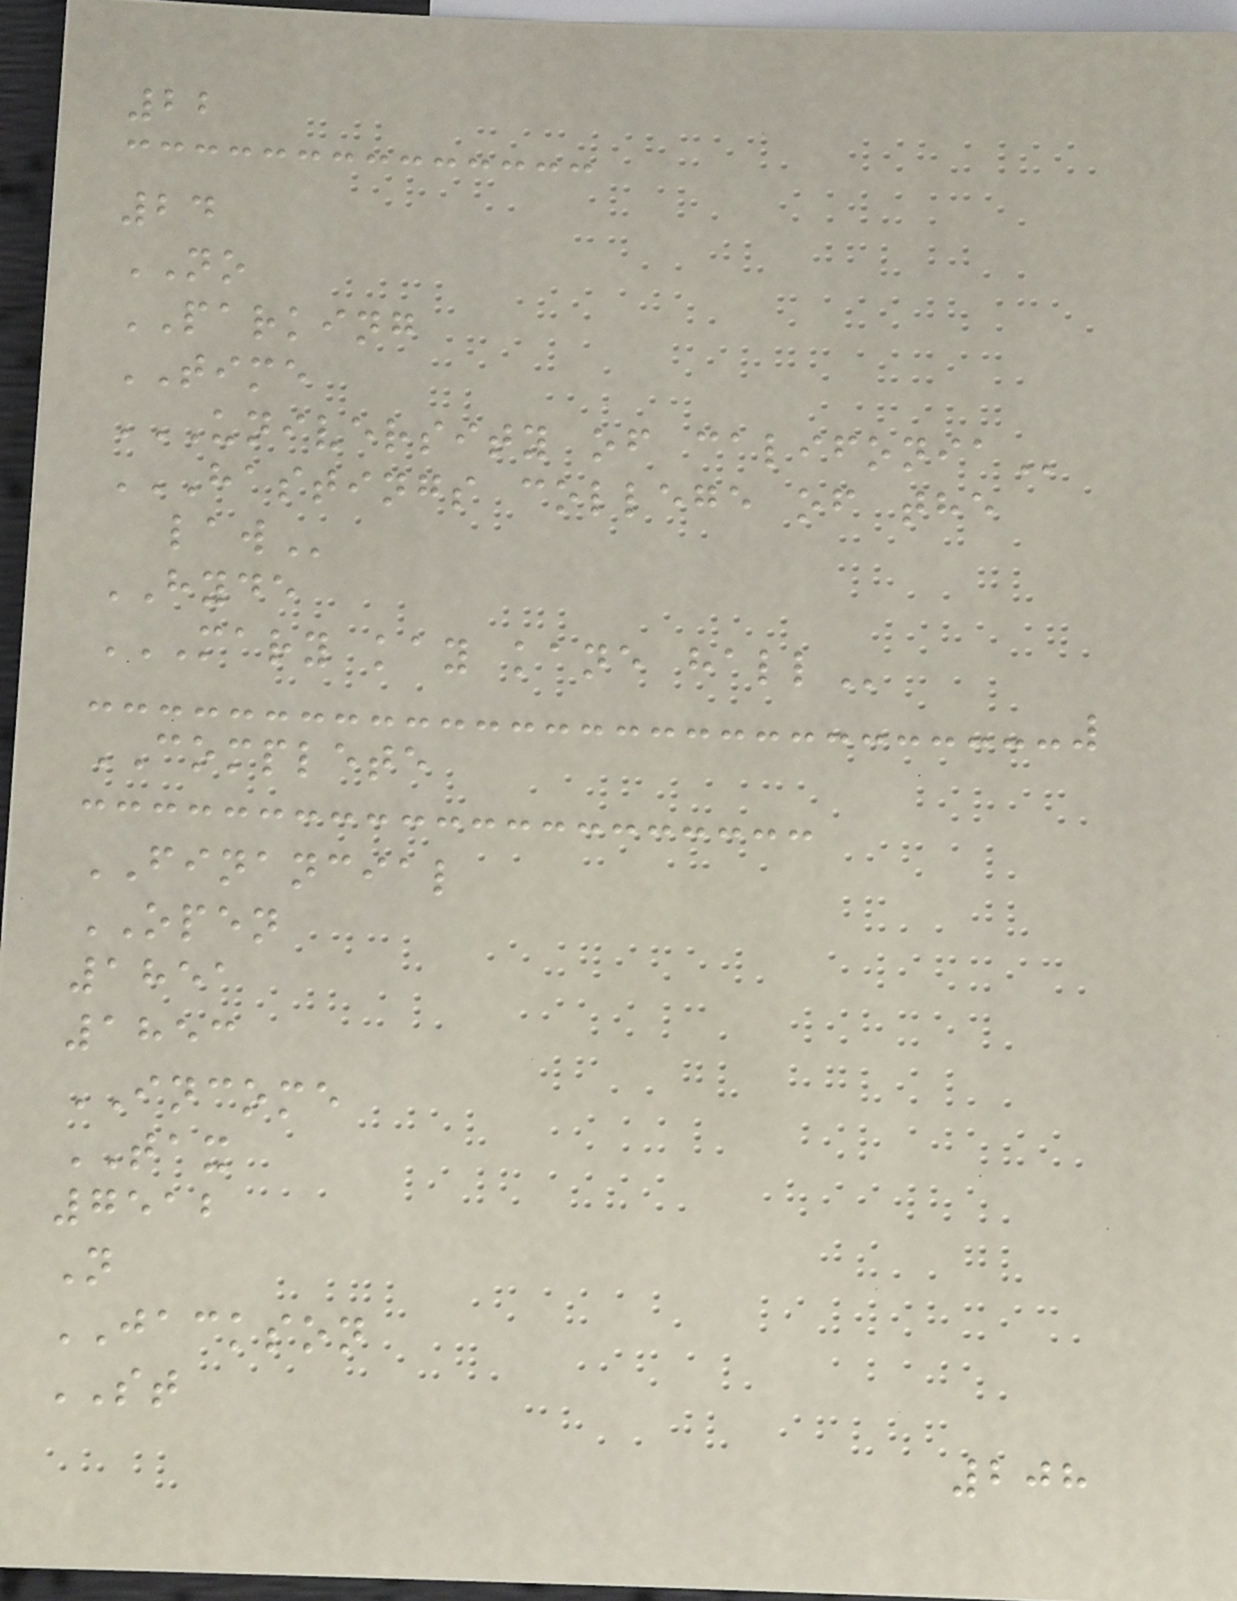22
24
NO
PARKING
TIME
UNIVERSITY OF CALIFONIA
HASTINGS COLLEGE OF THE
LAW
HYDE
MARY KAY KANE HALL
COMPLETE
FINANCIAL
OPEN
1851
1853
INCOME
TAX
7512
N
JACKSON
ST
208
